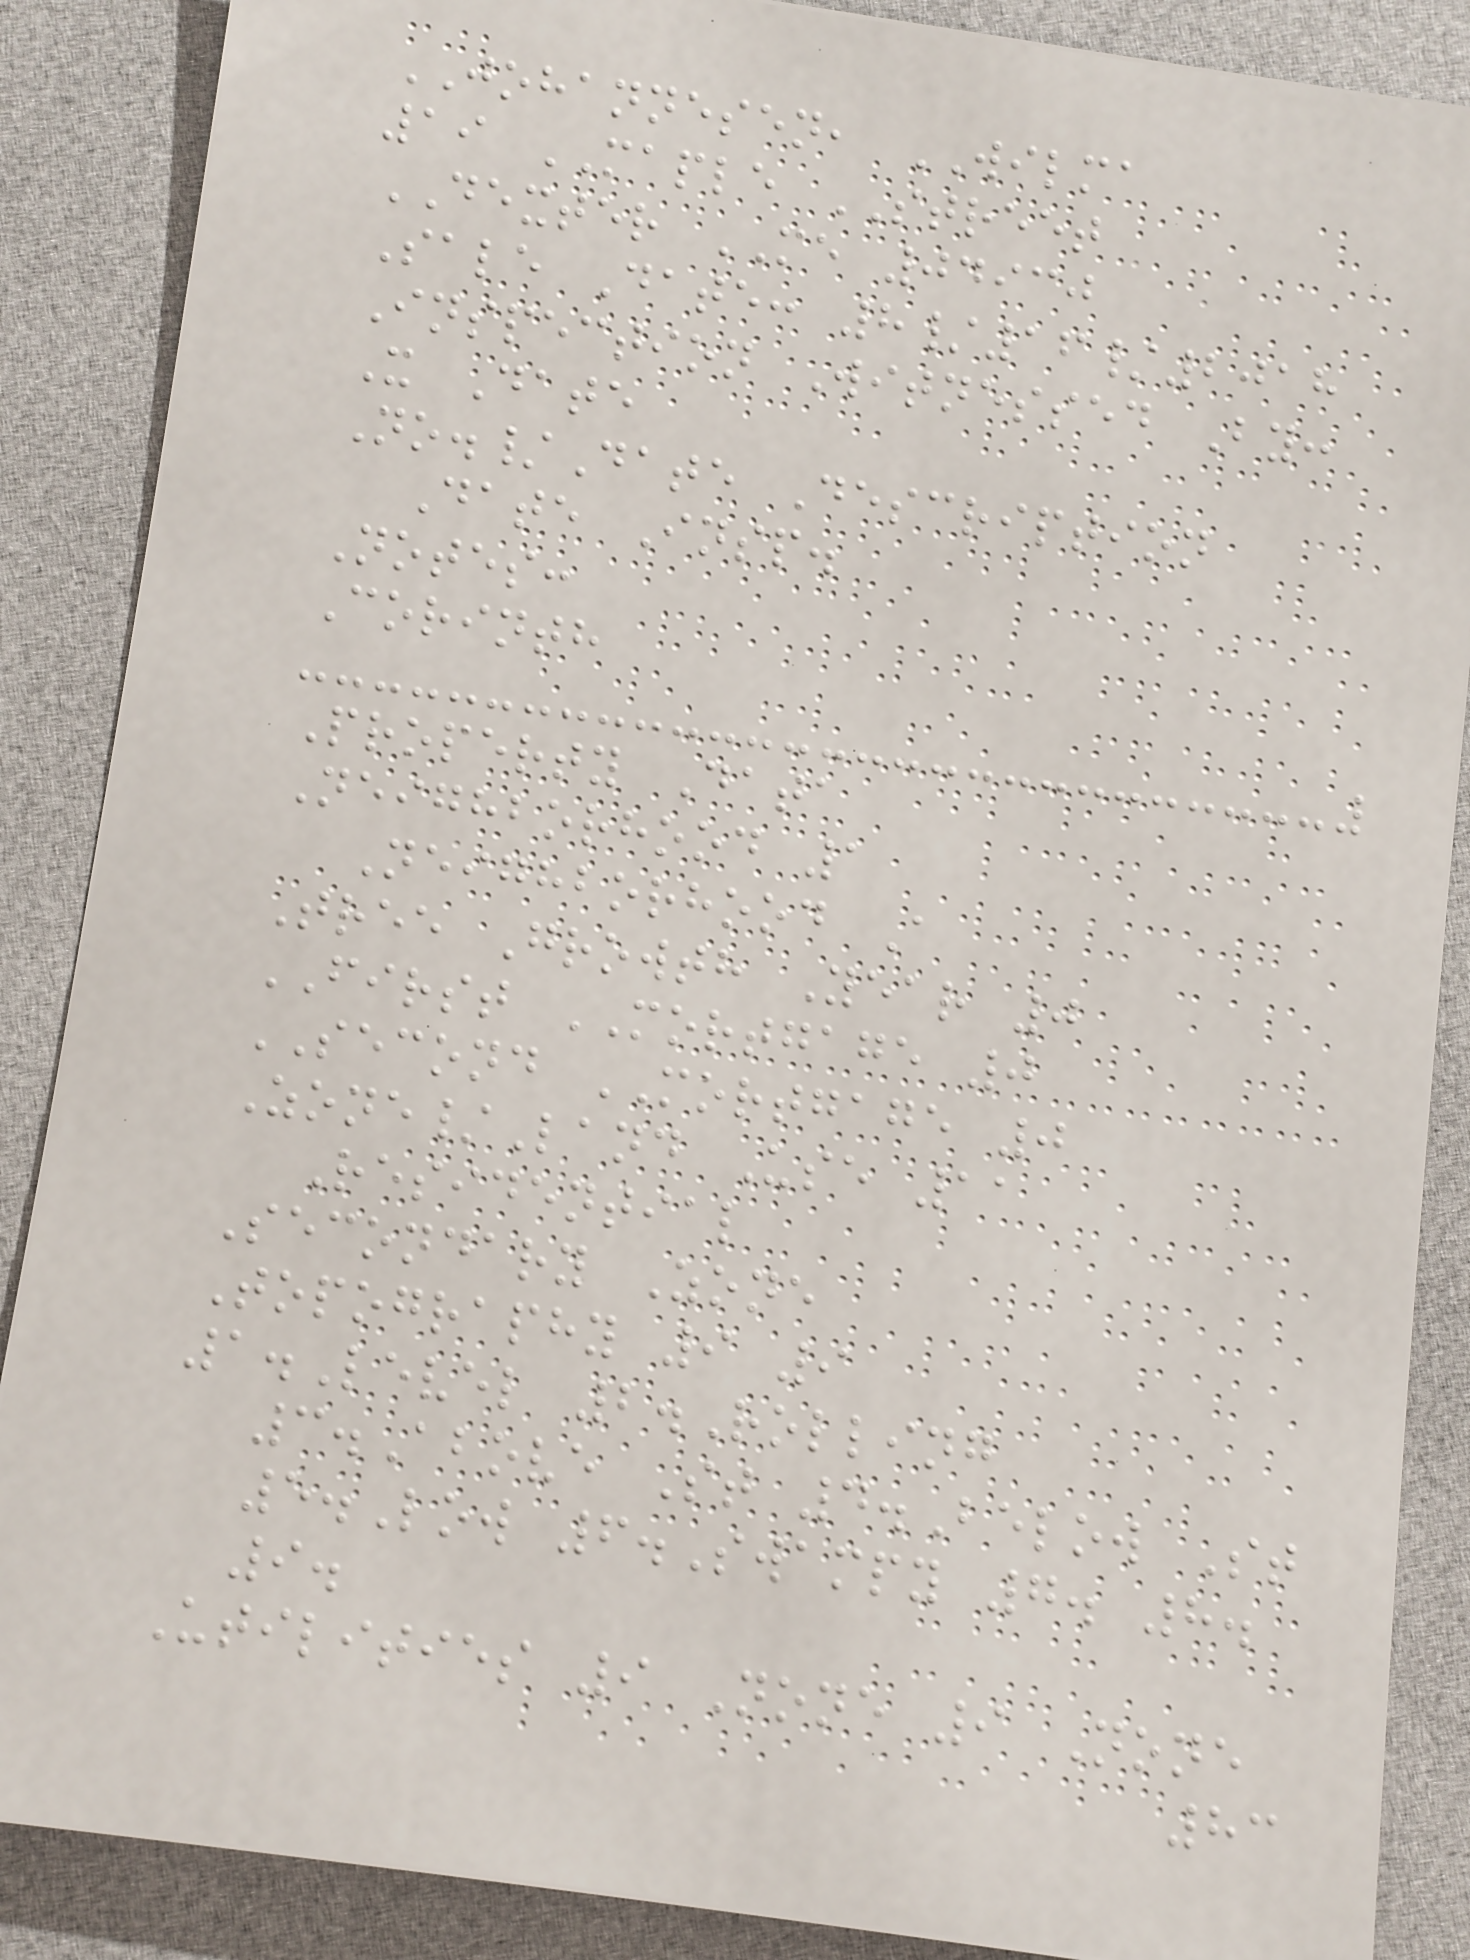JOHANNESEN, WILMA
19 MAPLE STREET
DEXTER ME 04930
Sale Date: 8/16/2018
Inspection Witnessed By:
X Date
No./Date Description
Date Insp.
Notes:
Corinth
Property Data
Neighborhood 1
Neighborhood A
Tree Growth Year 0
FIRST MORTGAGE 0
SECOND MORTGAGE 0
Zone/Land Use 11
Residential
Secondary Zone
Topography 9 9
1.Level 2.Rolling
3.Above St 4.Below St
5.Low 6.Swampy 7. 8.
9.
Utilities 9 None 9 None
83
